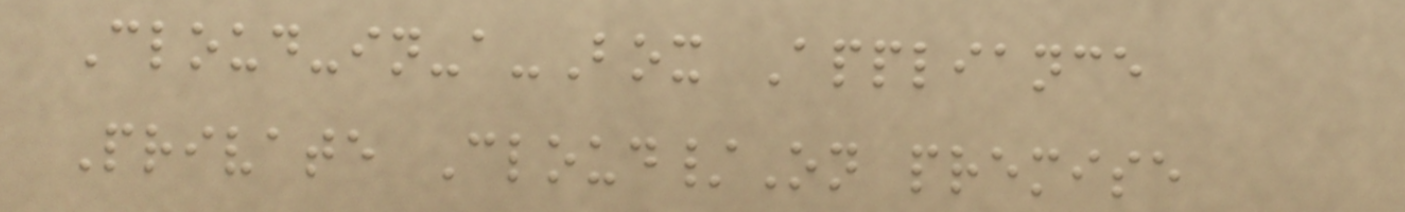Cloud-in-a-Box Appliance
Private Cloud/On premise
